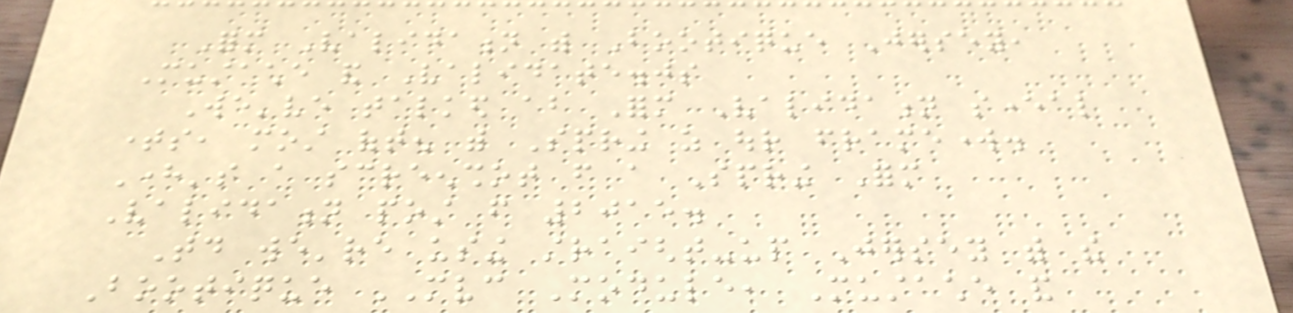Form Validation with Bootique Jersey,
Mustache and Validate.js
We've talked about Form Validation several
times, most often with Spring as our framework.
Here's a screenshot from a Spring Form
Validation post from 2015.
Today we're using straight-up Jersey with the
Bootique MVC Module, Mustache and
